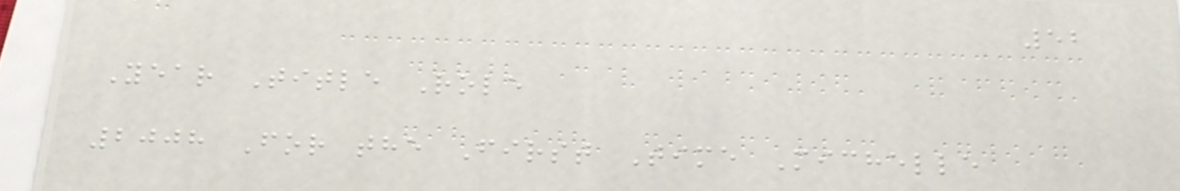52
Year Title Role
2008 For the First Time Michelle
